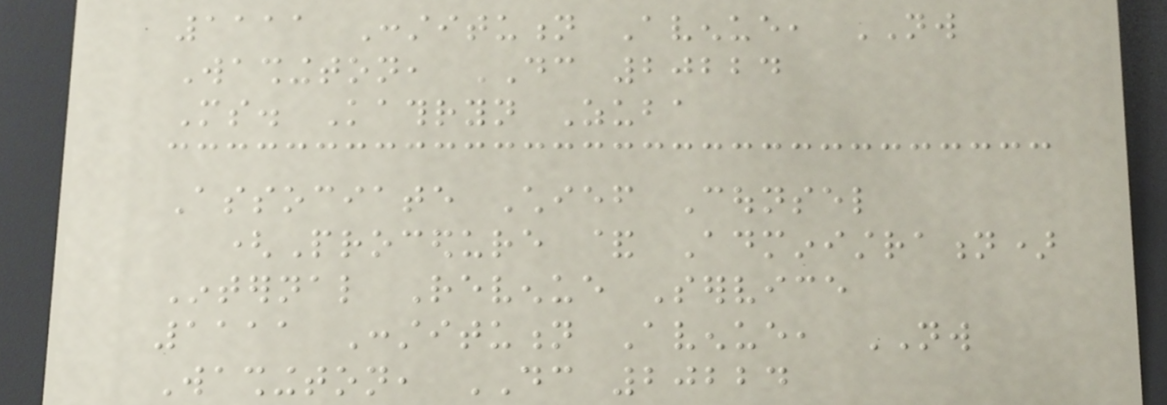1111 Constitution Avenue, NW
Washington, DC 20224
Ms. Kathryn Zuba
Associate Chief Counsel
(Procedure & Administration)
Internal Revenue Service
1111 Constitution Avenue, NW
Washington, DC 20224
